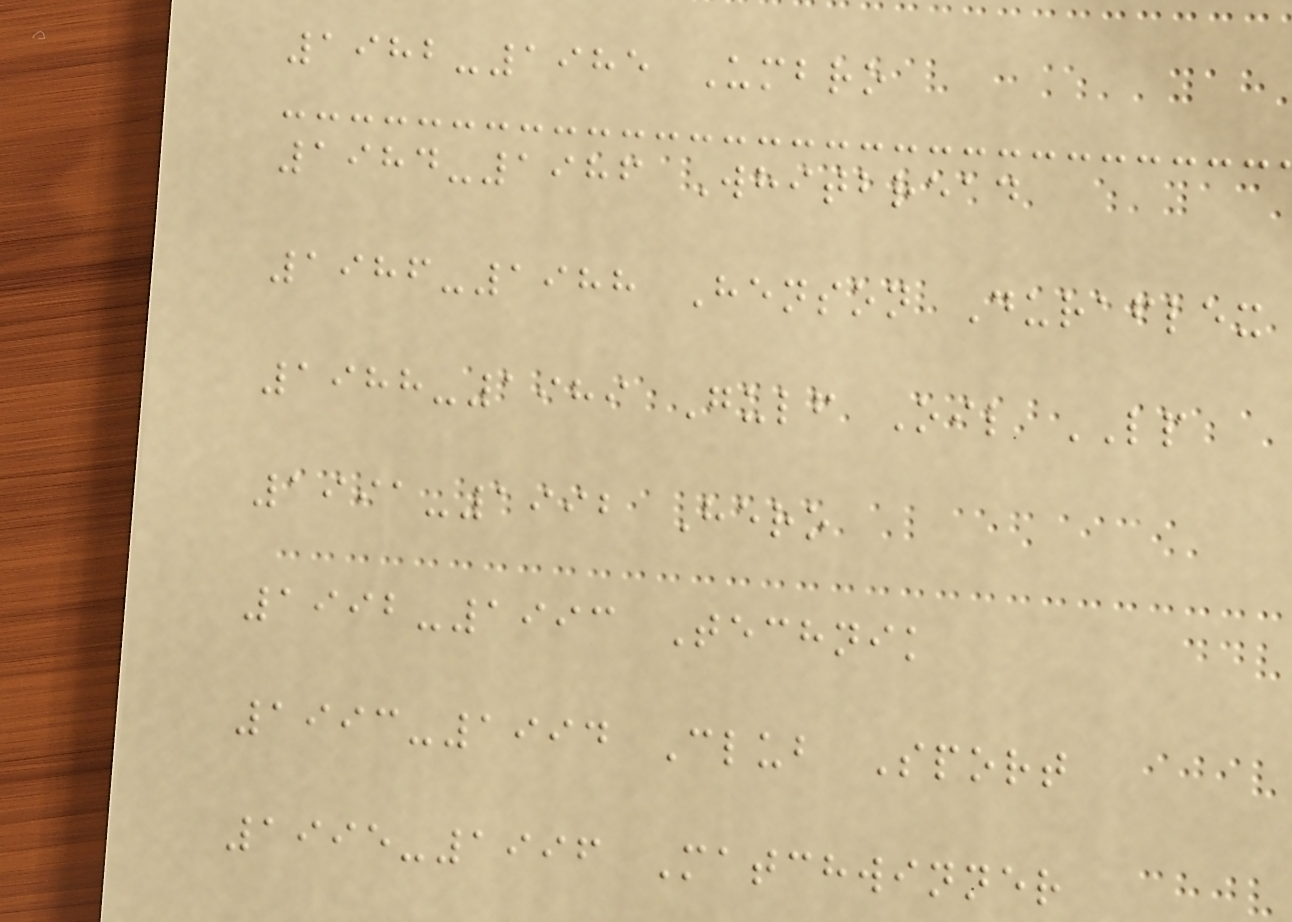1982-1985 Umbro
1984-1986 Whitbread
1986-1988 Henson Duraflex
1988-1989 Gulf Oil LP
1991-1992 Hero
1992-1993 Technik
1993-1994 Club Sport
1995-1996 Matchwinner
